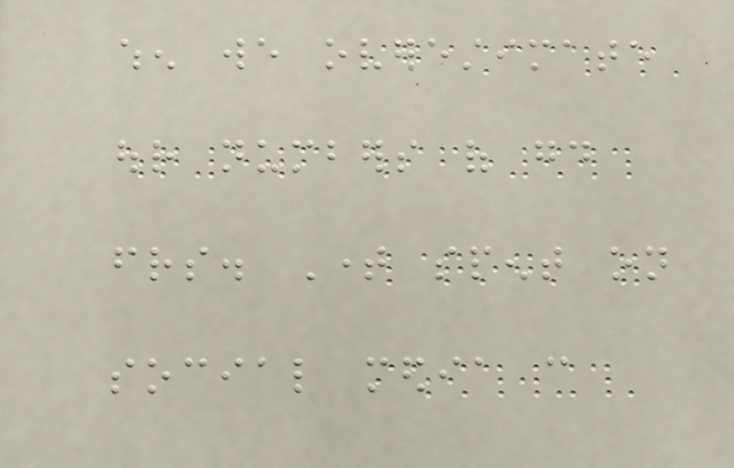when we overestimate
our numbers of good
friends. Time spent on
social media can
